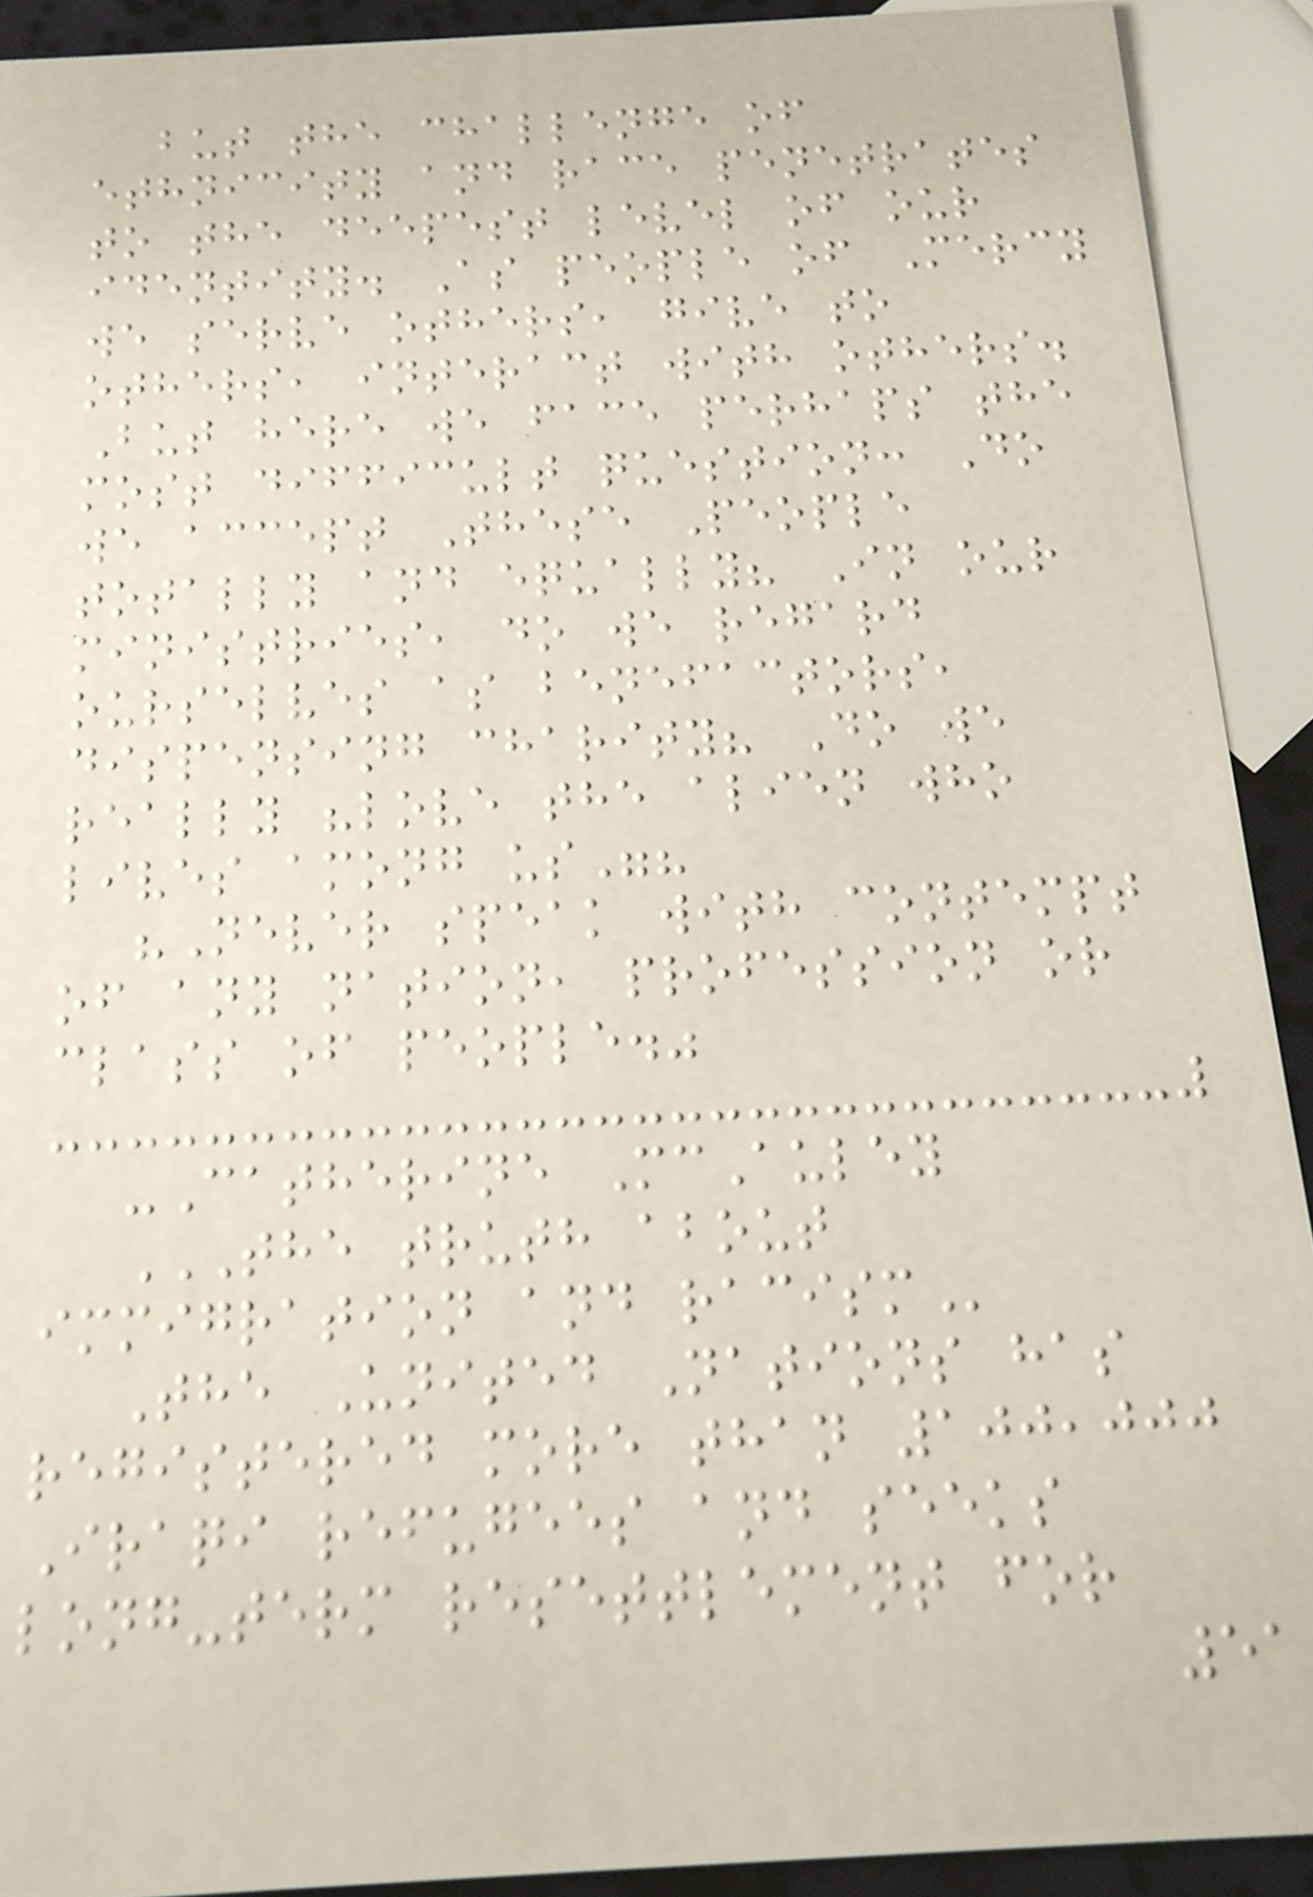but the challenge of
ethnicity and race penetrates
to the deepest level of our
identity. As people of Mercy
we serve others, give to
others, interact with others.
But here we face perhaps the
most difficult question: Do
we accept These People
totally and equally? In our
ministries, do we regard
ourselves as benefactors,
dispensing charity? Do we
really "love the alien who
lives among us"?
"Never speak with contempt
of any nation, profession or
class of people."
-Catherine McAuley
THE TRUTH ABOUT
IMMIGRATION AND RACISM
The United Nations has
registered more than 100,000
Iraqi refugees and seeks
long-term resettlement for
51
